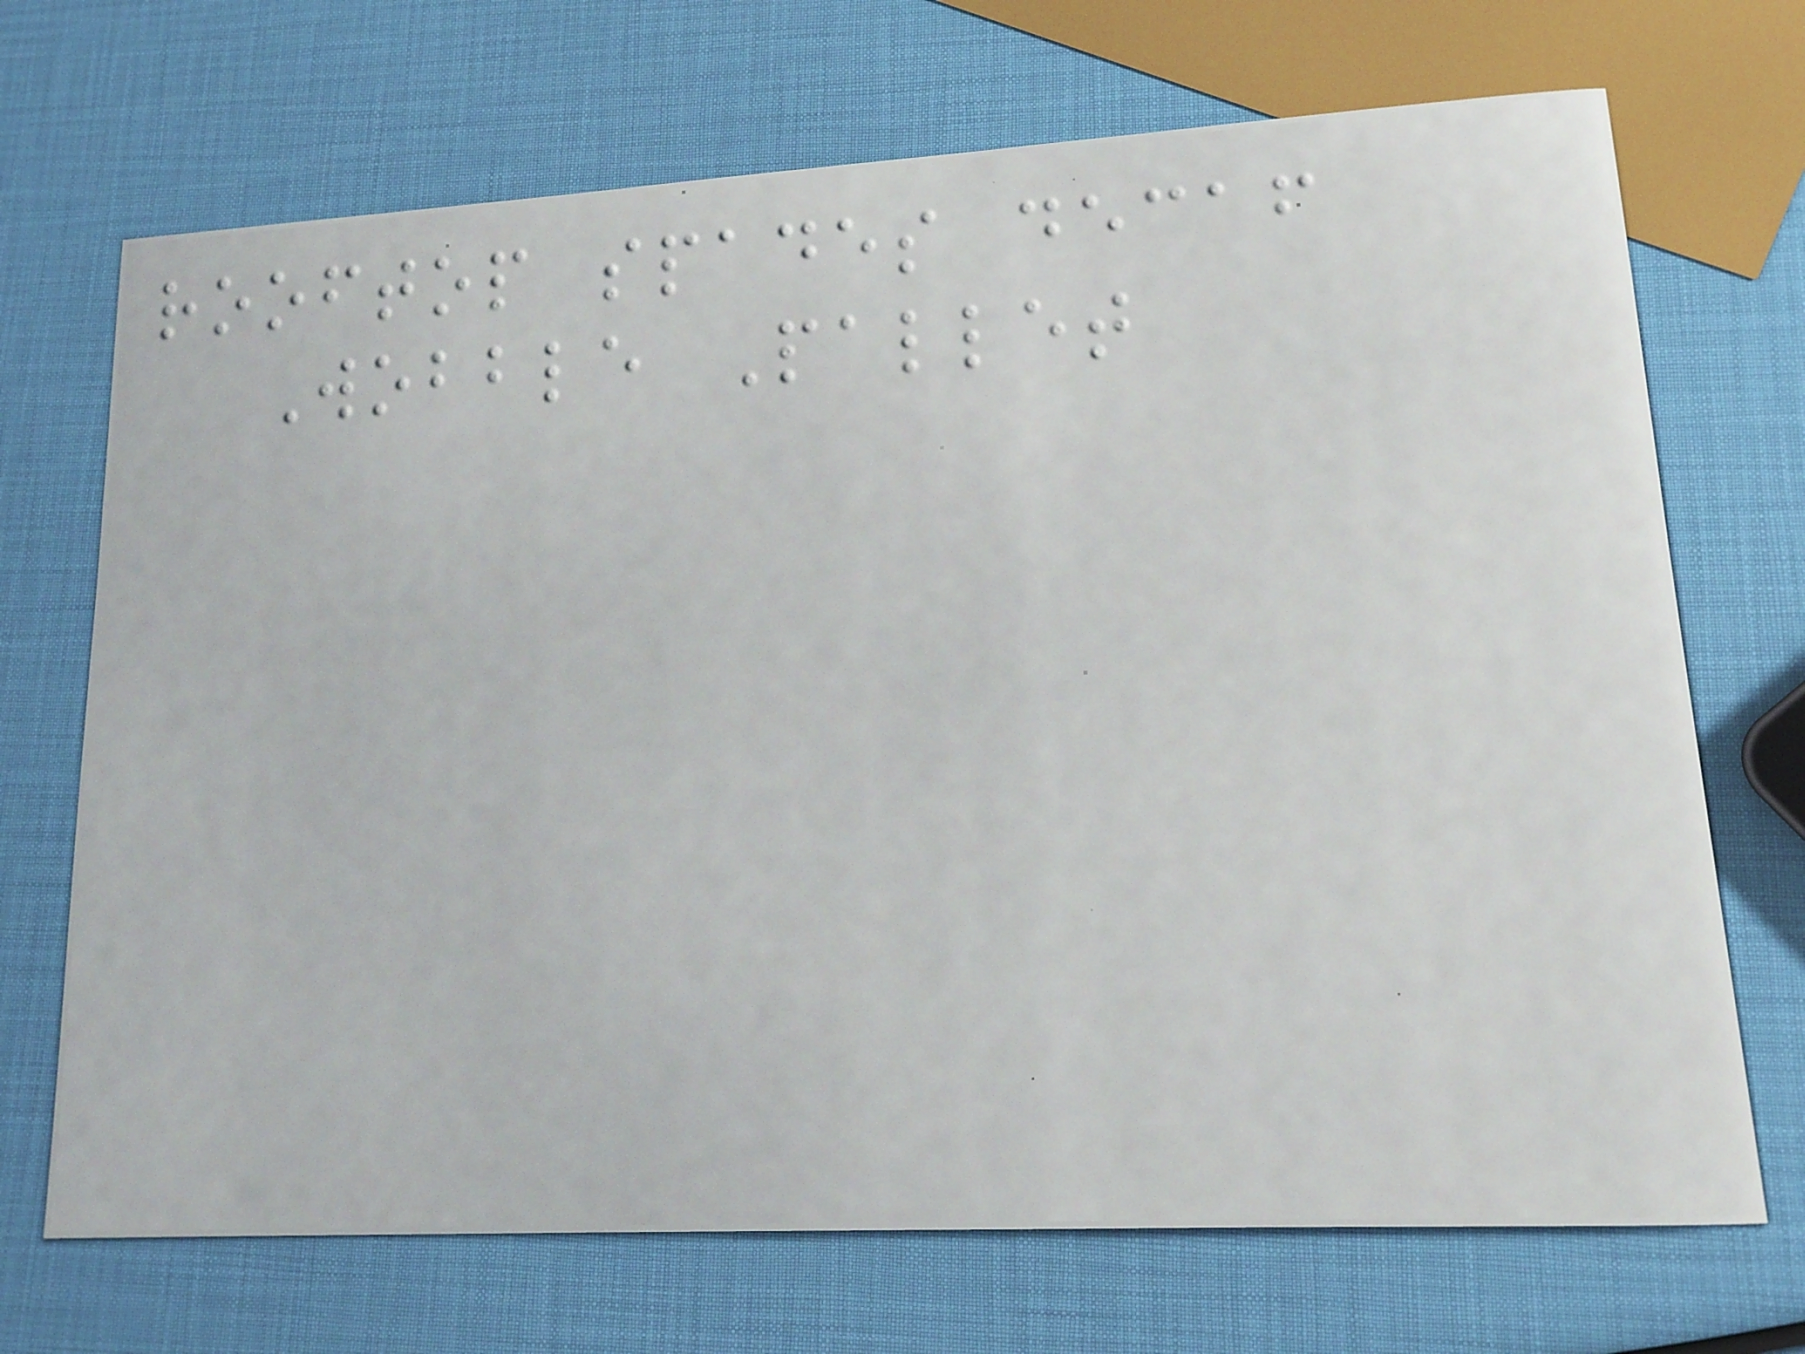rooftop spades decaf
Wobble Pallet
